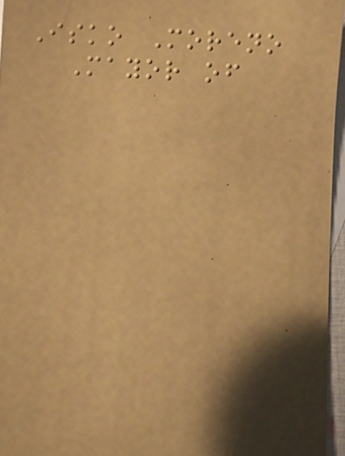Isko Moreno
Mayor of
